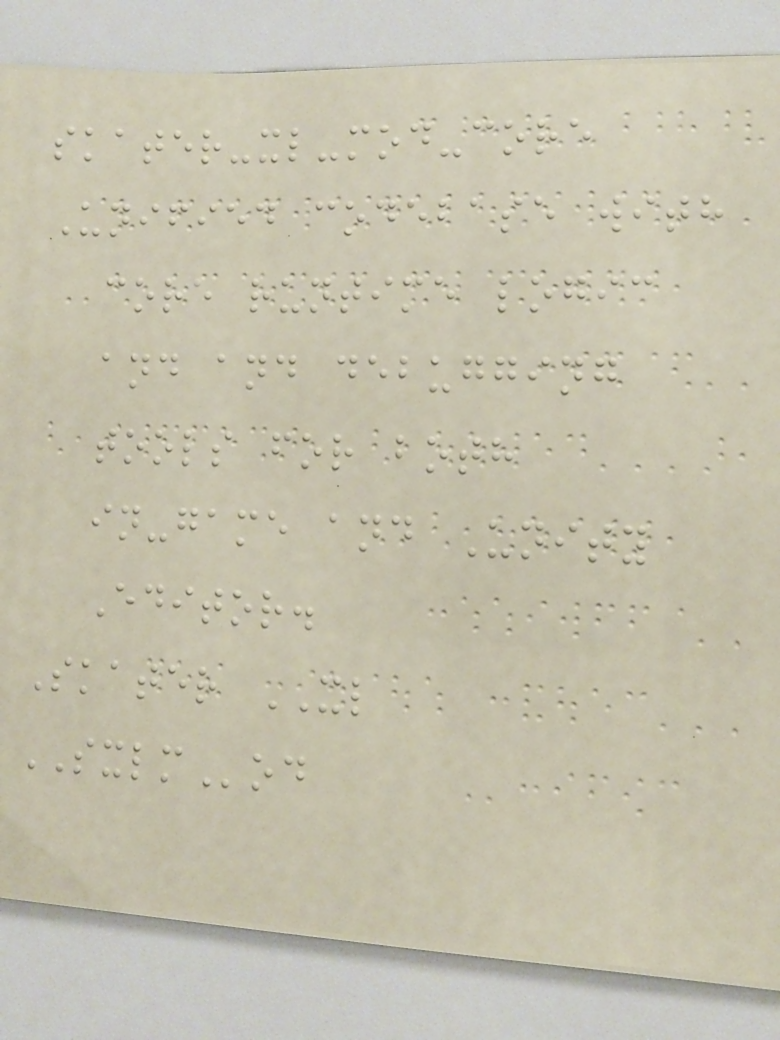skater-xl-mod-core
Unified codebase with
core runtime logic
and and debugging
tools for both
in-game and Unity
Editor.
Skater XL
SXLMod
